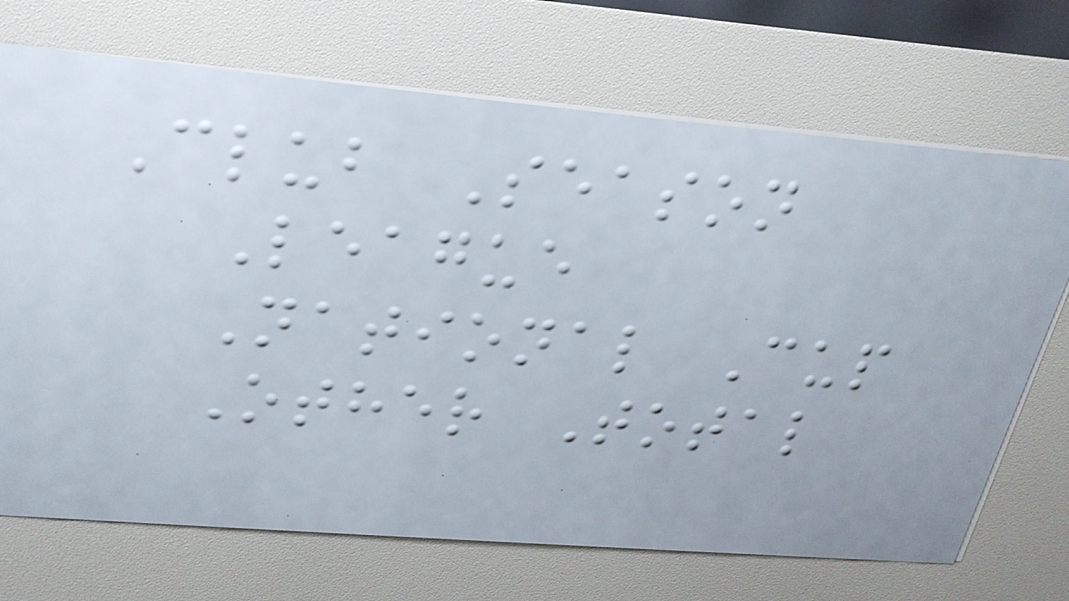Club Season
League
National Cup
Other Total
